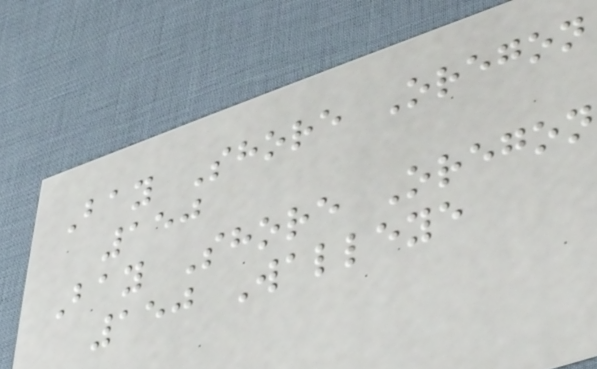Bay Shore Oregon
150
Bay Shore Oregon
150 Walleye
